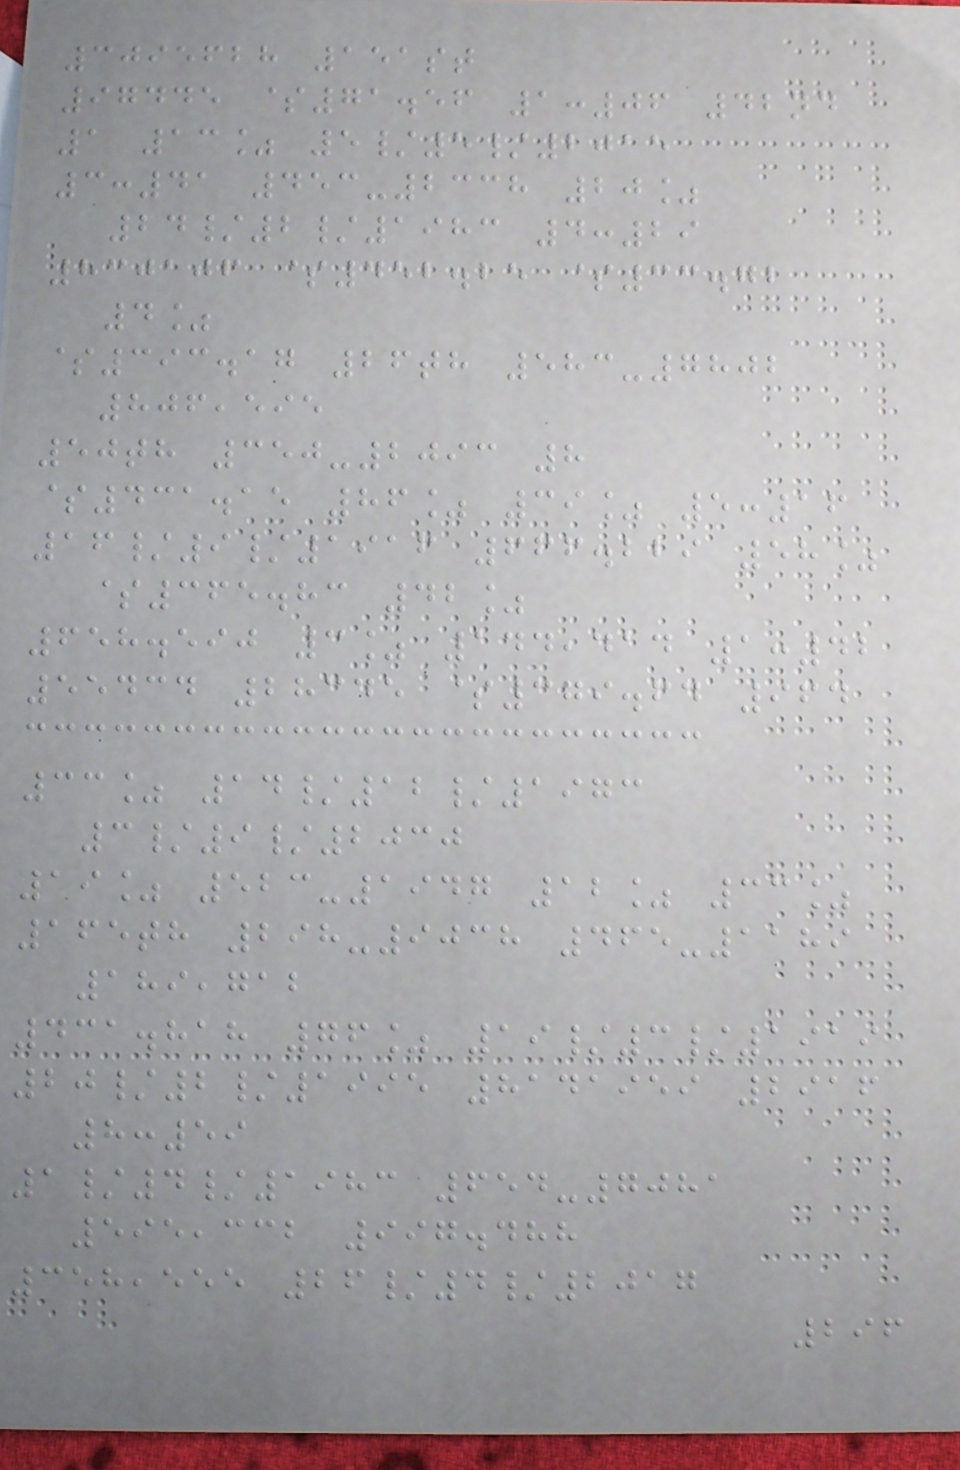3095628 151st
97445 $71.56 1:06 42nd
1 13% 5/5/2015
3:41 453-2338 20%
24/2/1983 4:29
830106 $452.25 $33.72
4%
$393.17 26th 583-7802
806,595
50th 350-2093 8
$431.15 86% 39% 5:16
16/9/1916 666.229 58%
$365.83 42%
658.590 3% 144,414 1:42
55434 28345 $379.64 964
33% 14/12/1973
3/9/2030
19% 523-1947 12% 33%
165th 298-9038 465-1189
189,712
431.818 76% 19/3/1919
20/2/1995 8141959 2916
8:59
1/4/1983 654-7081
595,332 997.488
358,555 26/4/2017
296
